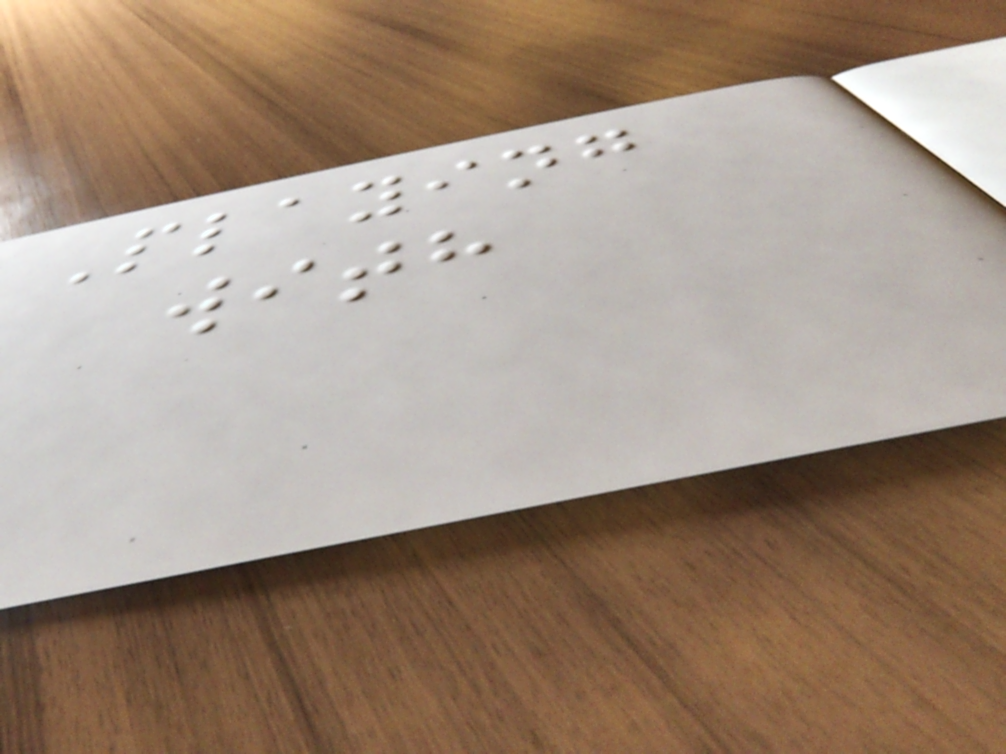Playing
with
